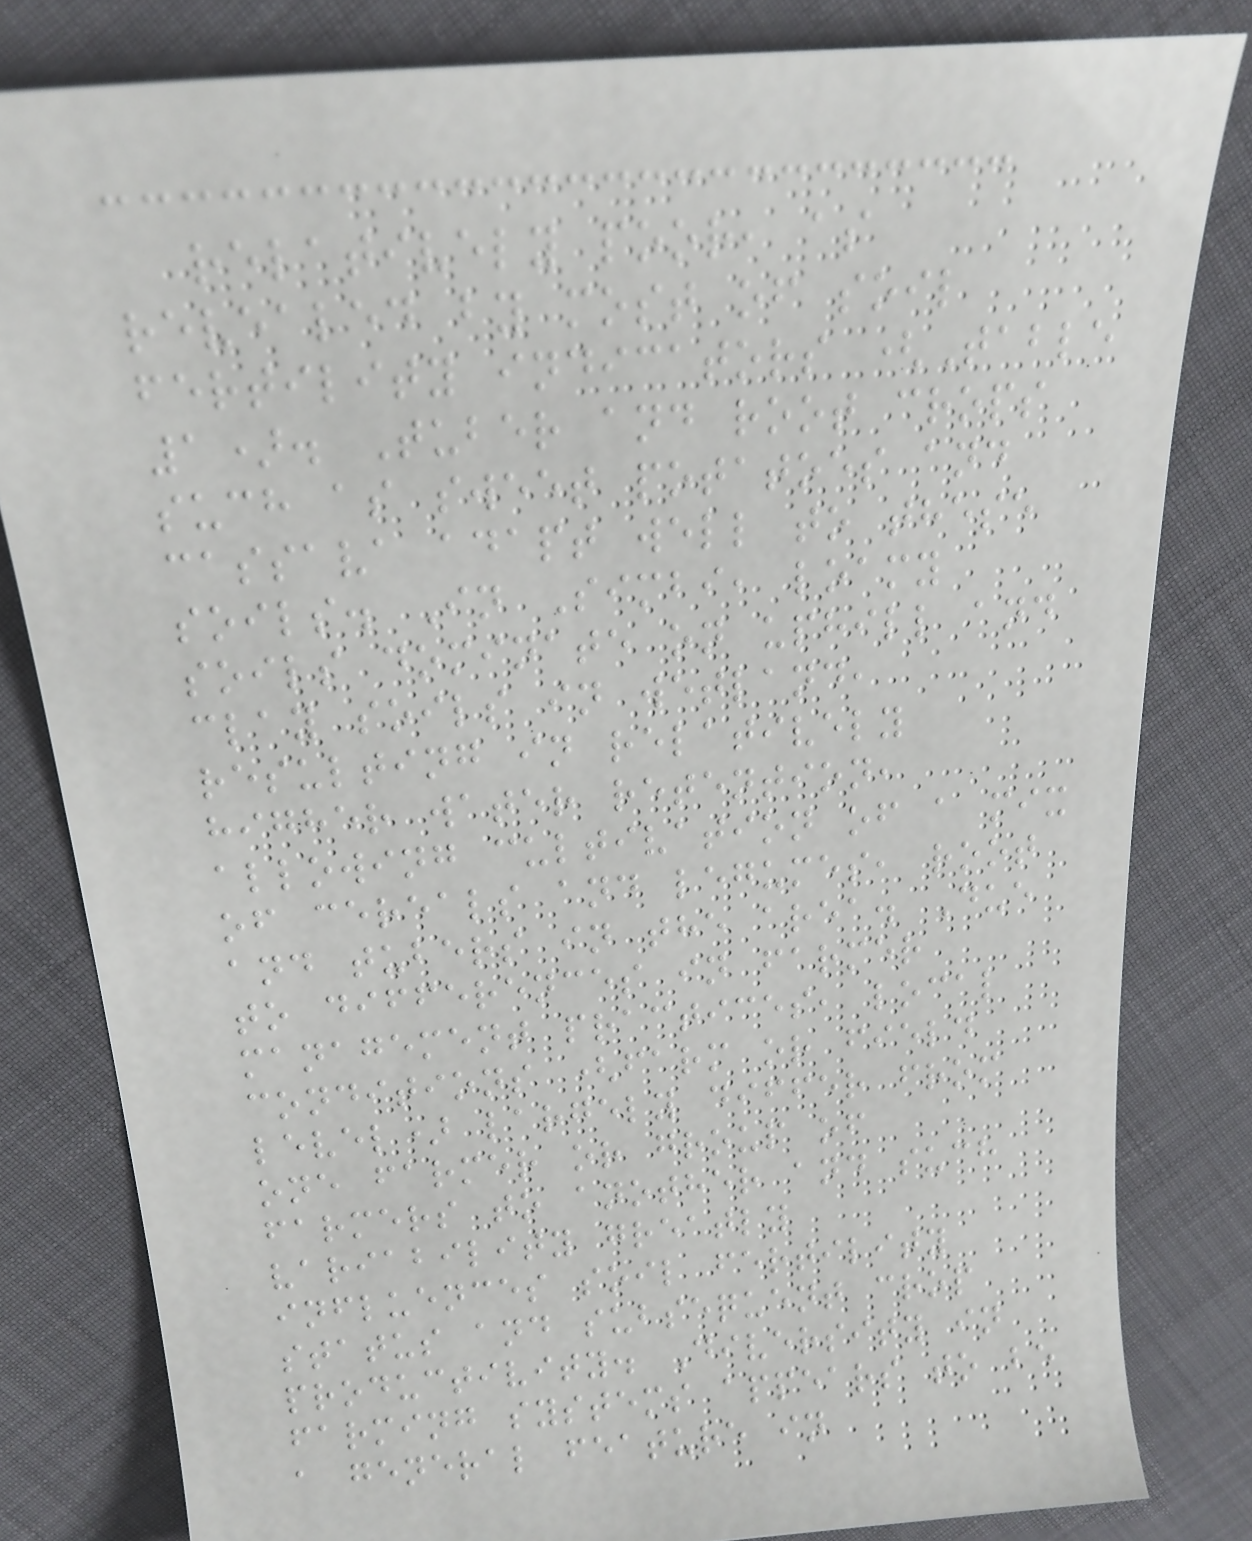relatively poor, as
revealed by most of soil
fertility indicators (Table
1). Tuber and root crops
such as sweet potatoes and
cassava adapt well to these
soils. In Simbi, loamy
soils dominate on uphill and
clay soils in wetland,
resulting in relatively
higher water retention,
allowing cultivation of a mix
of cereals and legumes, root
and tubers in the area. Due
to differences in farmer
management practices, local
conditions (farm or field
level) largely differ from
one farmer or group of
farmers to another and such
variability greatly
influences soil fertility
status and subsequent crop
productivity. Diversity in
farming systems appears to be
a general feature in
